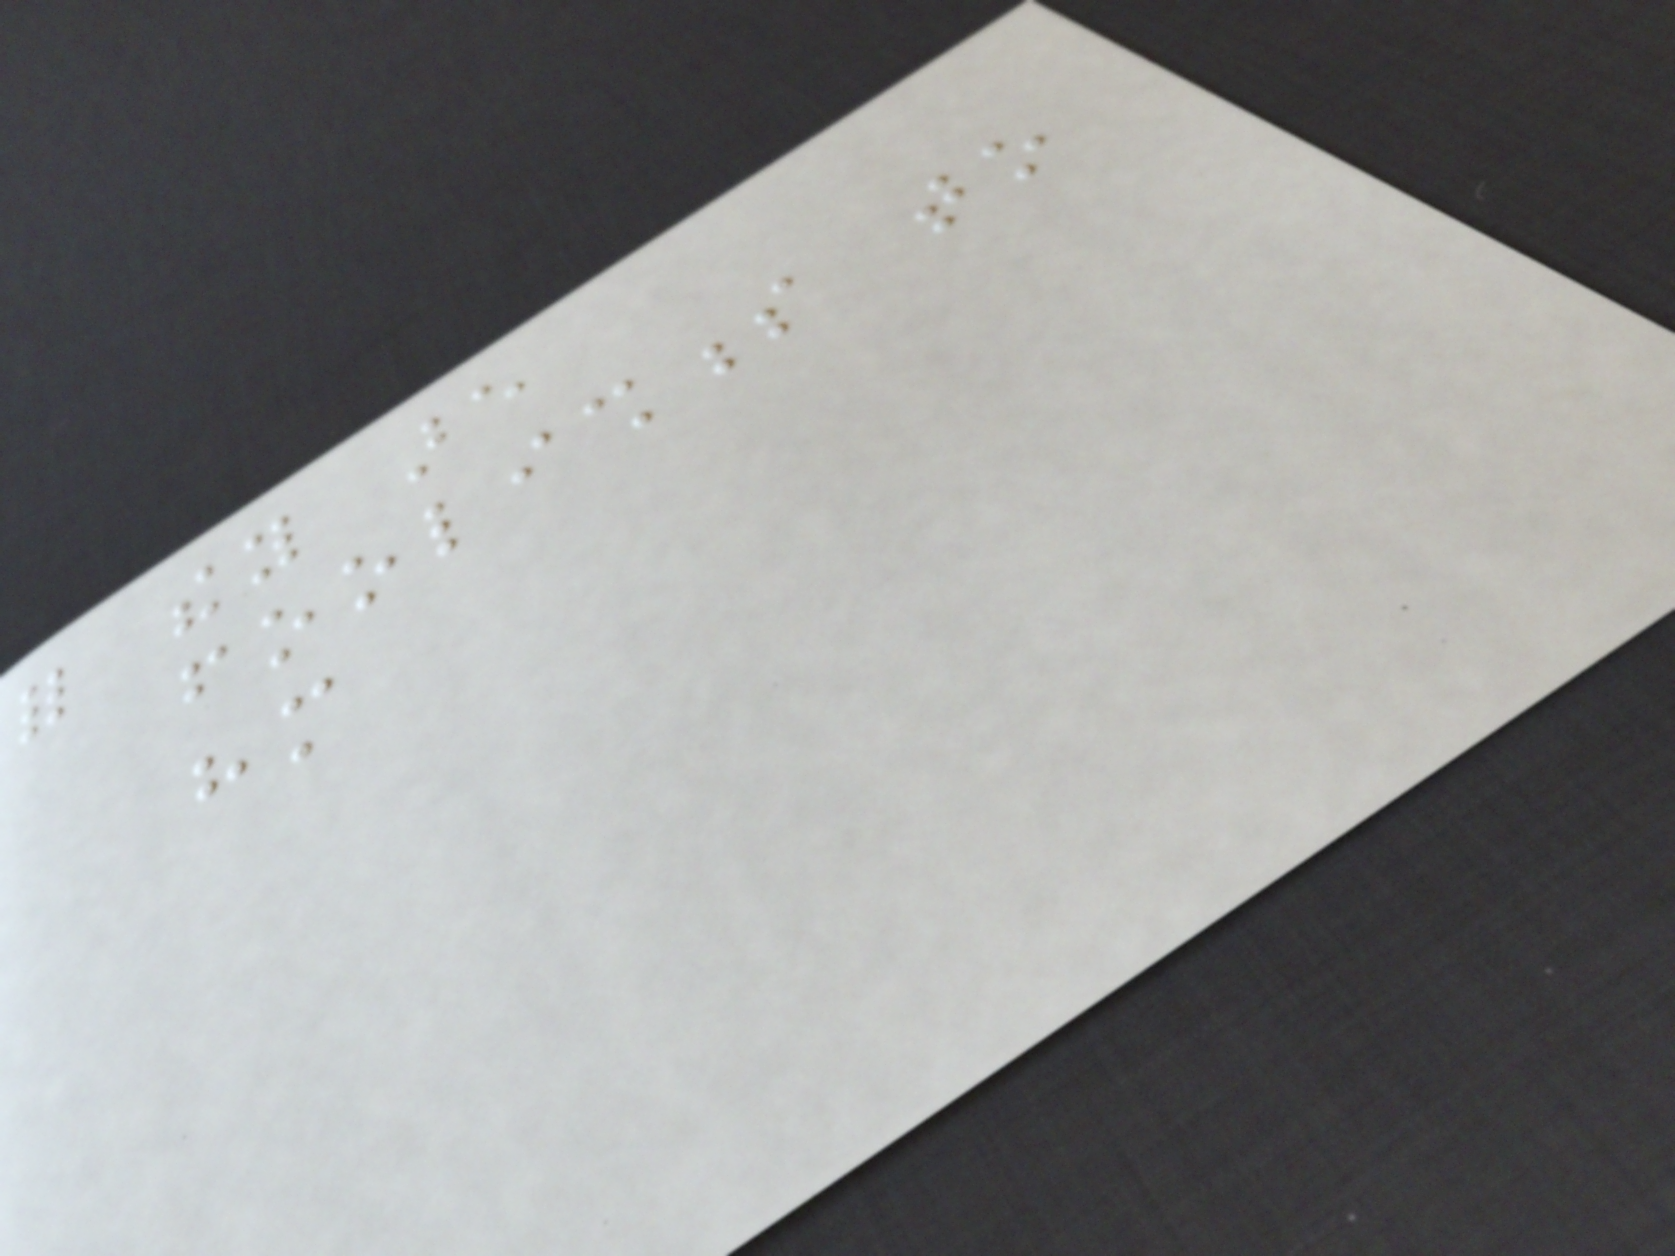for they are
foolishness to
him
